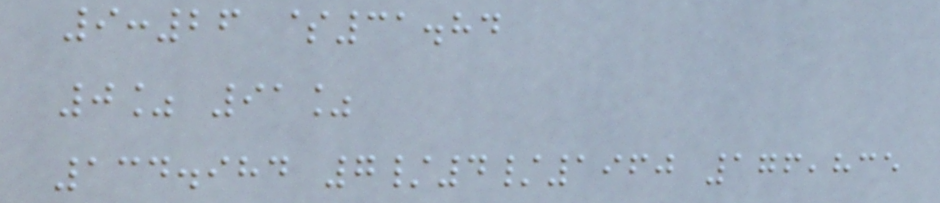9:26 $31.84
0% 91%
134.984 7/4/1960 176,835
